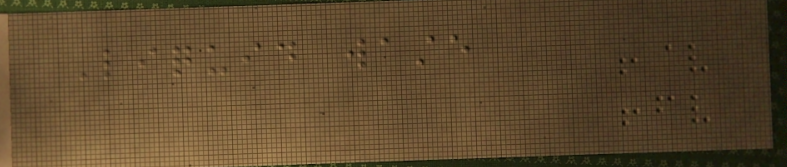Liquid waste
